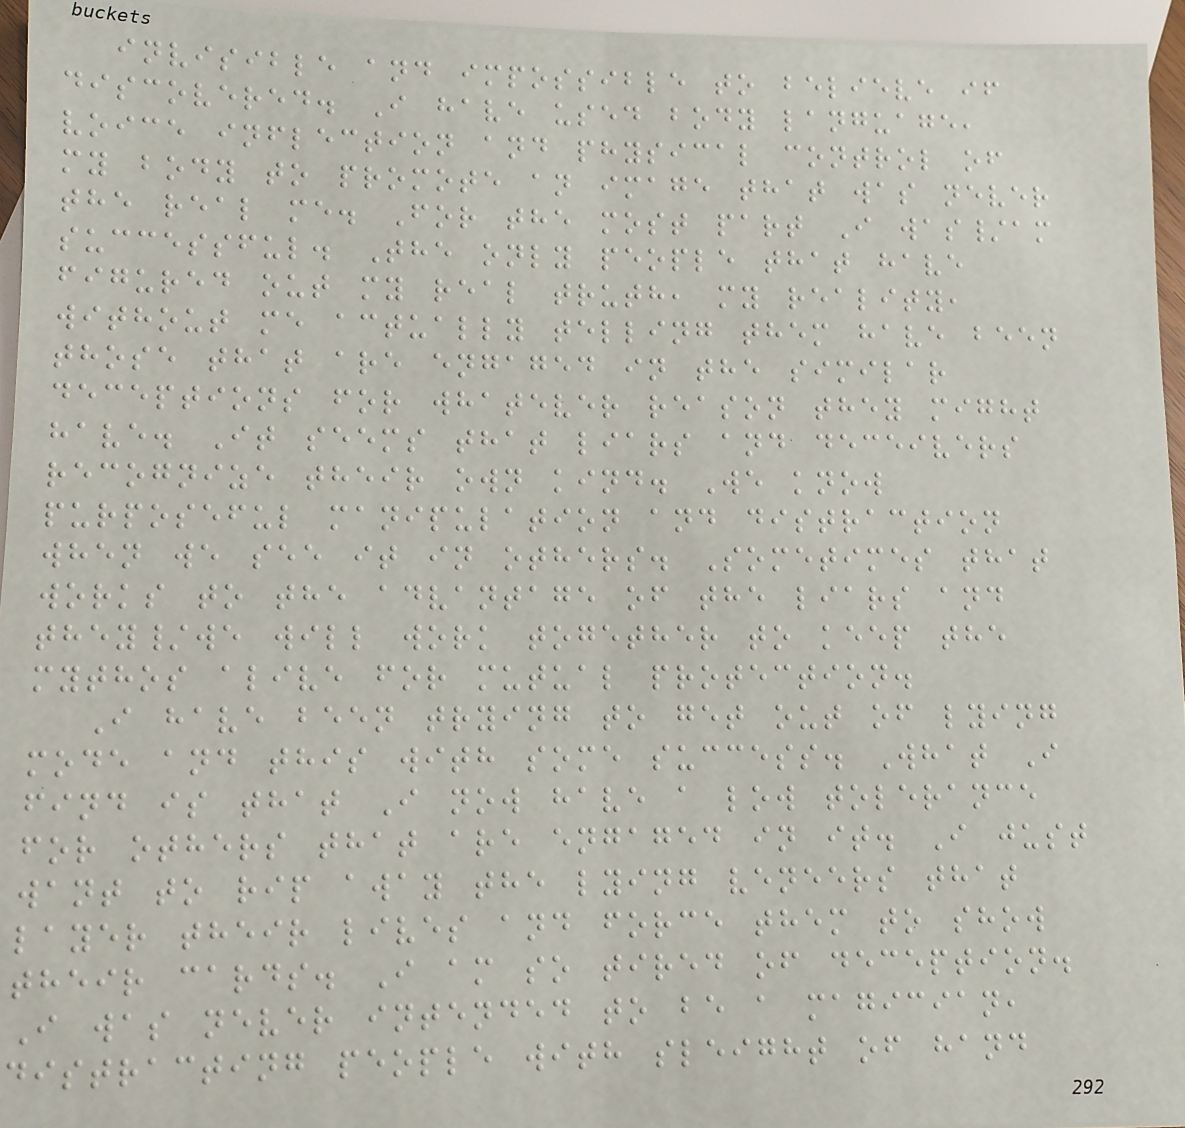invisible and impossible to believe if
discovered. I have used body language,
voice inflection and physical control of
my body to promote an image that was never
the real me. For the most part I was/am
successful. The only people that have
figured out my real truth, my reality,
without me actually telling them have been
those that are engaged in the similar
deceptions for whatever reason they might
have. It seems that liars and deceivers
recognize their own kind. We know
purposeful manipulation and distraction
when we see it in others. Sometimes that
works to the advantage of the liars and
they/we will work together to keep the
mythos alive for mutual protection.
I have been trying to get out of lying
mode and this with some success. What I
find is that I now have a low tolerance
for others that are engaged in it. I just
want to rip away the lying veneers that
layer their lives and force them to show
their cards. I am so tired of deception.
I was never intended to be a magician,
distracting people with sleight of hand
